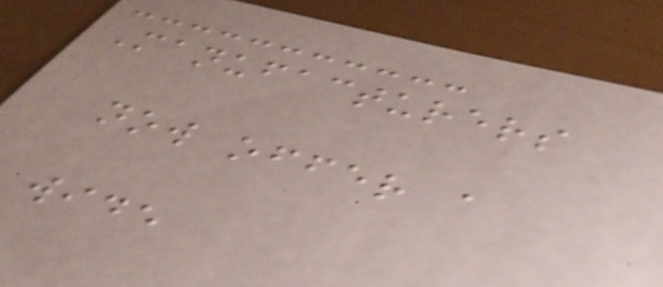Manufacturers
now offer a
wide
